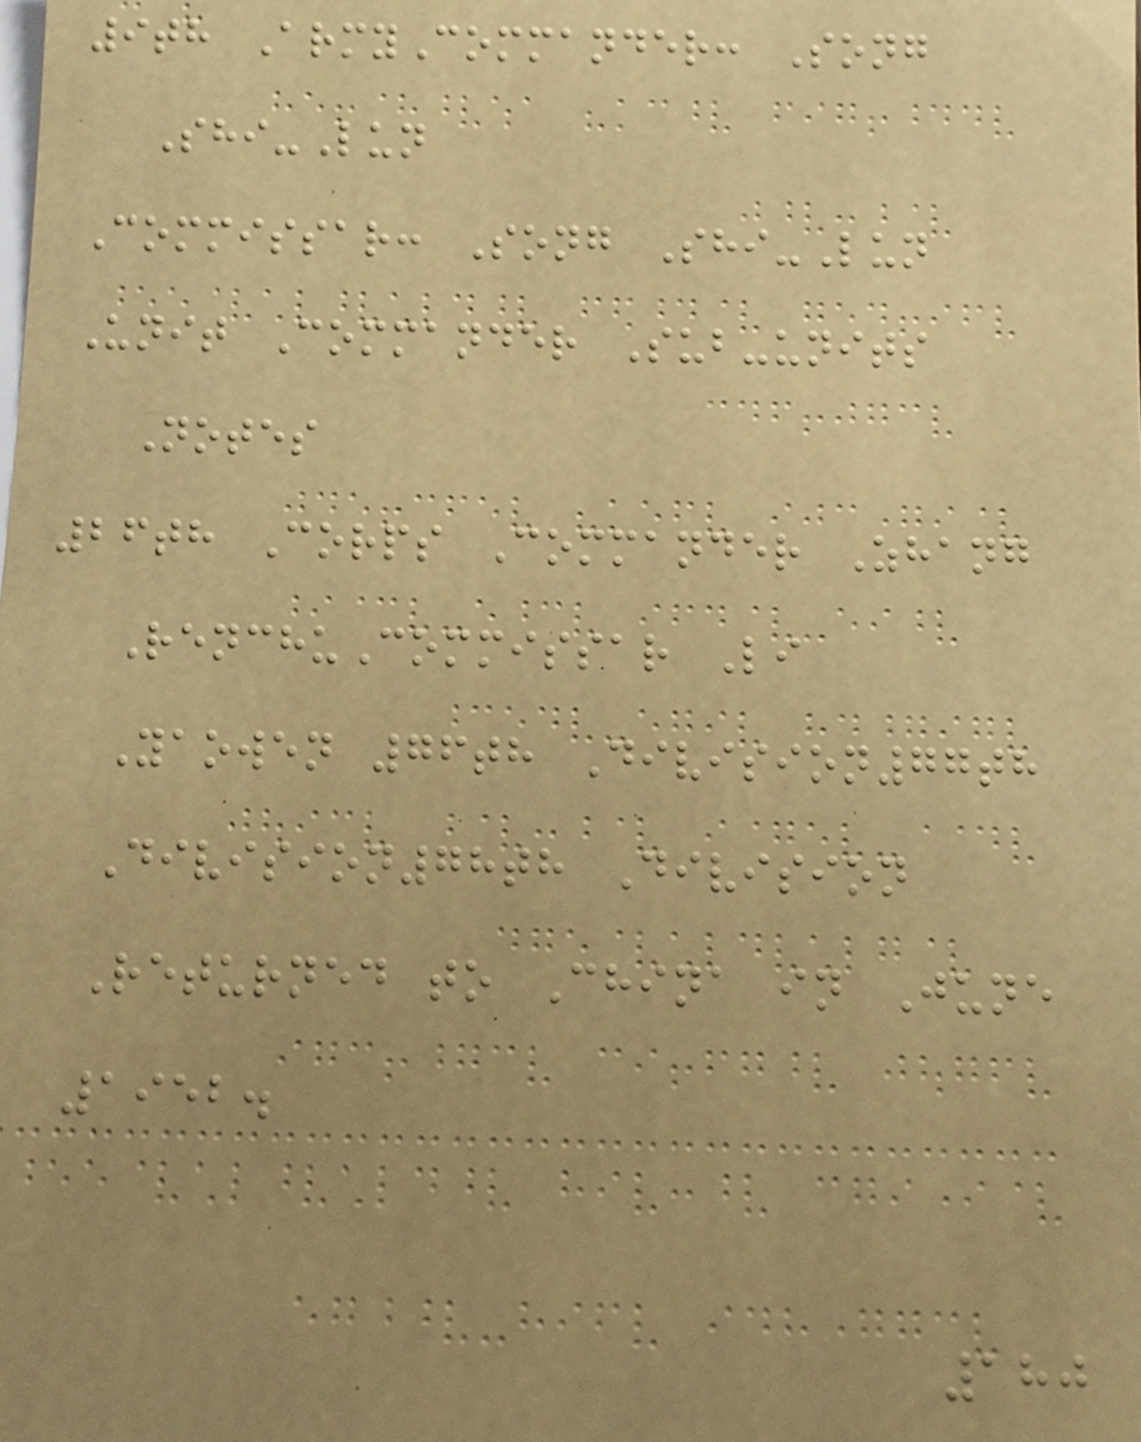9th ArmyCommander: Song
Shi-Lun
Commissar: Song Shi-Lun
Unit Commander Sub-units
Notes
26th Corps Commander Zhang
RenchuCommissar Li
Yaowen 76th Division77th
Division78th Division
Returned to China in June
1952.
180
